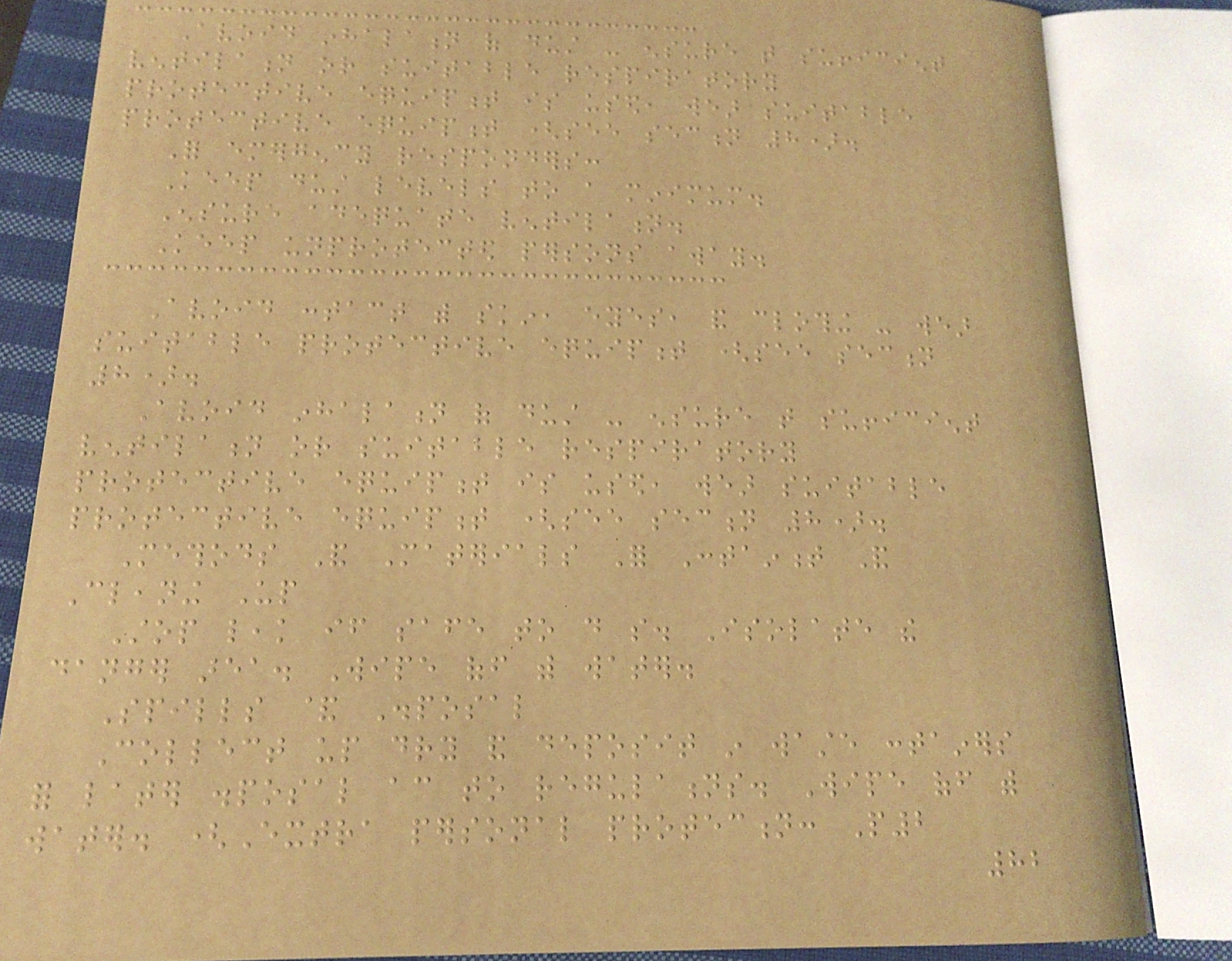Avoid inhalation of dust - ensure that sufficient
ventilation or suitable respiratory
protective equipment is used, wear suitable
protective equipment (see section 8).
For emergency responders:
Keep dust levels to a minimum.
Ensure adequate ventilation.
Keep unprotected persons away.
Avoid contact with skin, eyes, and clothing - wear
suitable protective equipment (see section
8).
Avoid inhalation of dust - ensure that sufficient
ventilation or suitable respiratory
protective equipment is used, wear suitable
protective equipment (see section 8).
Methods And Materials For Containment And
Cleaning Up
Stop leak if safe to do so. Isolate the
danger area. Wipe off with water.
Spills & Disposal
Collect up dry and deposit in waste containers
for later disposal according to regulations. Wipe off with
water. (Extra personal protection: P2
82
